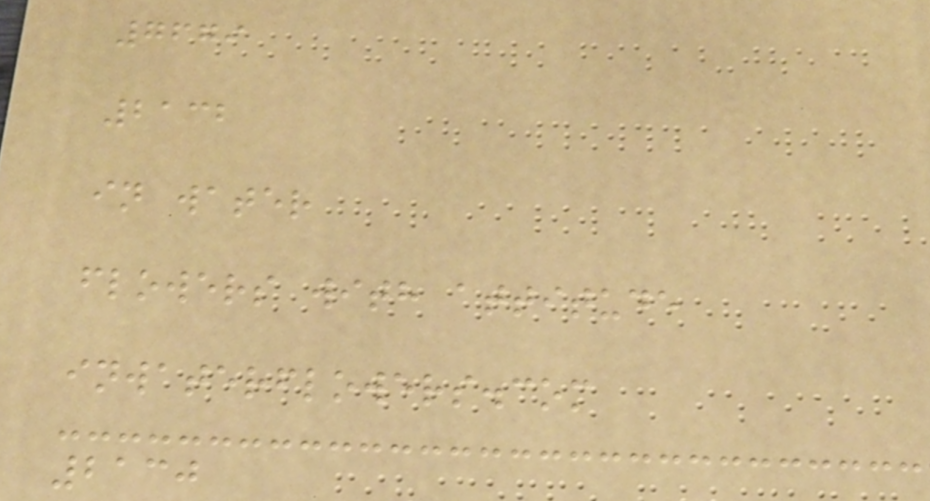7679
2132
in water
flowers with attitude
inwaterflowers.com
2130
